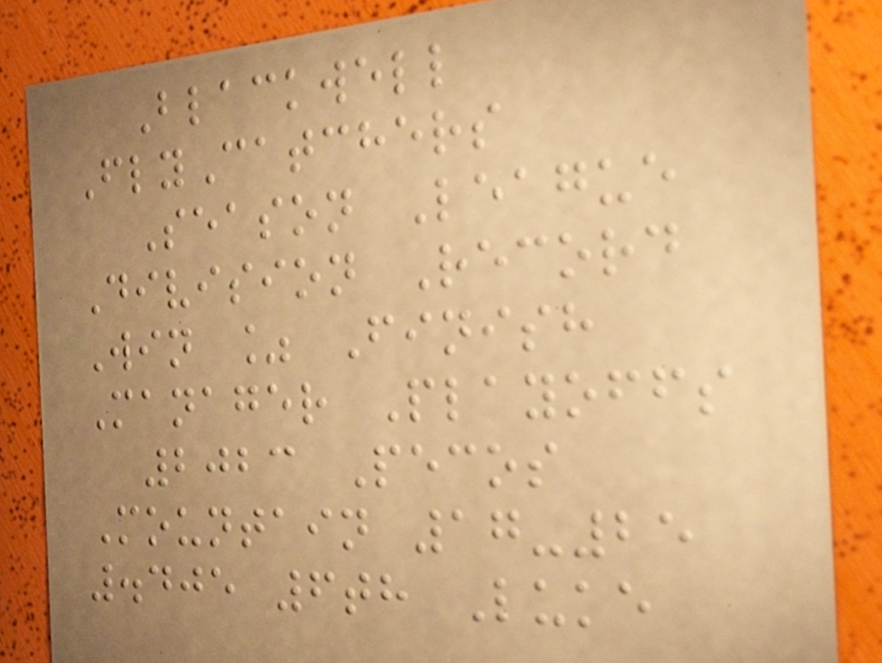Blackwell
FlyCatchers
Season League
Division Record
Win % Finish
Manager Playoffs
2023 Pecos
Mountain 17-25
.405 6th Luke
